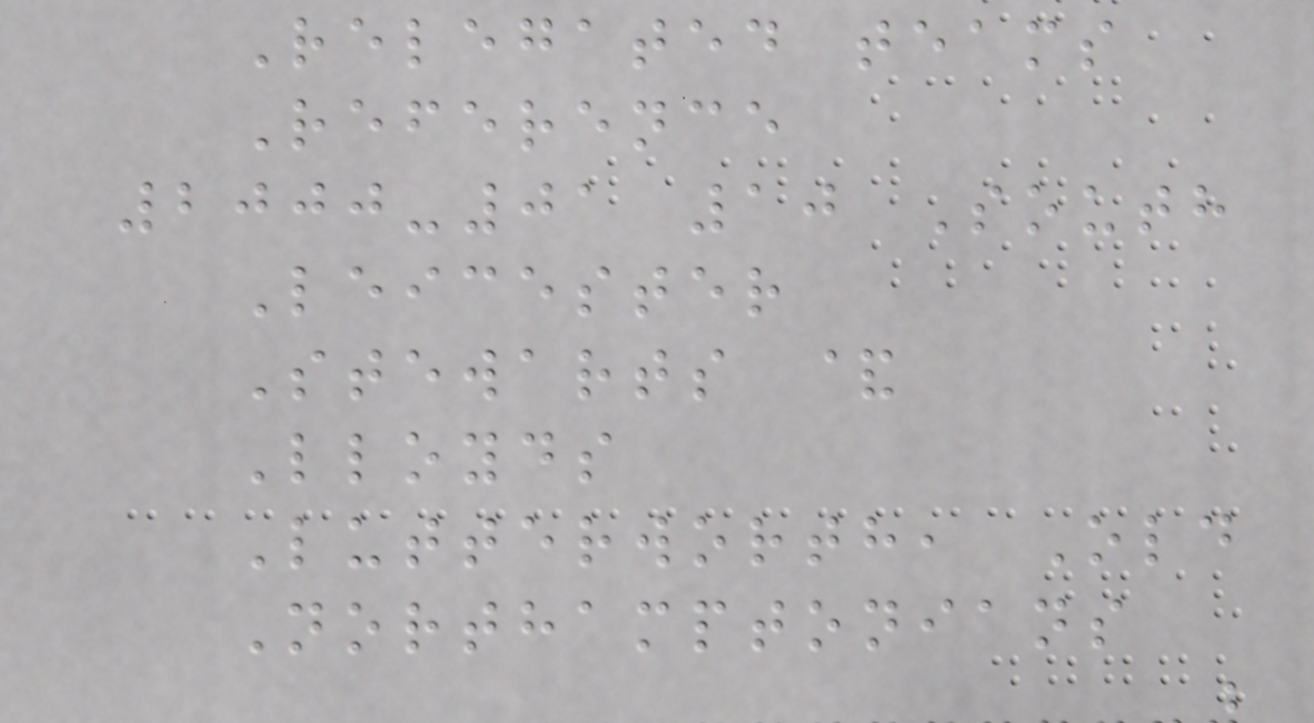Relegated teams
Reference
2000-01 10 South
Leicester
Stewarts &
Lloyds
Lutterworth, Old
Northamptonians
